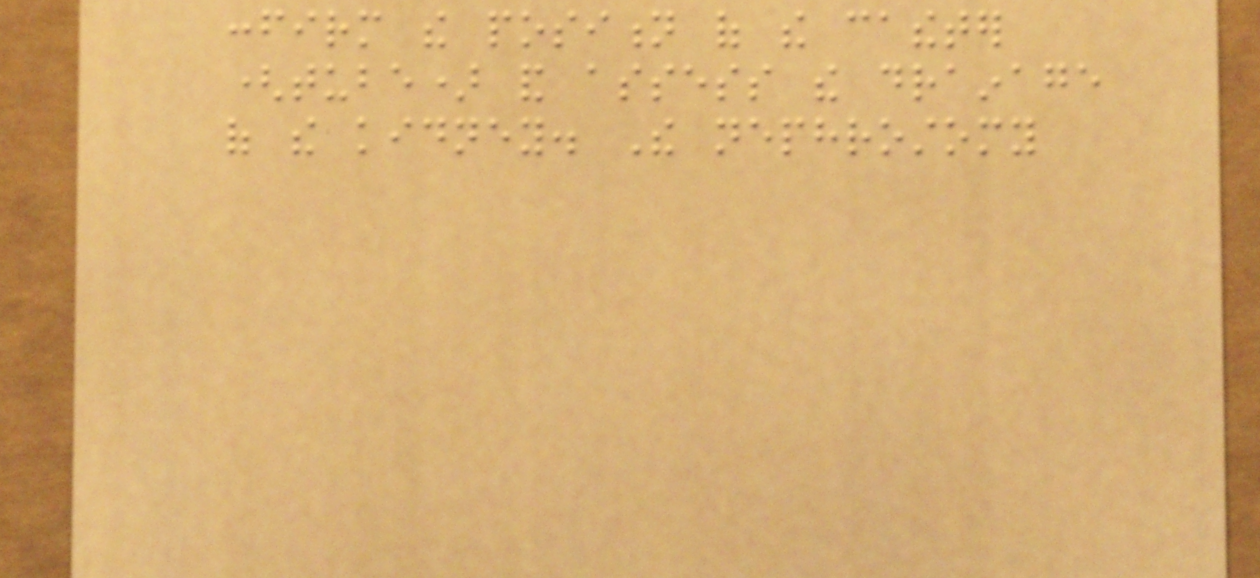confirm the position of the catheter
(tube) and assess the drainage
of the kidney. The nephrostomy
